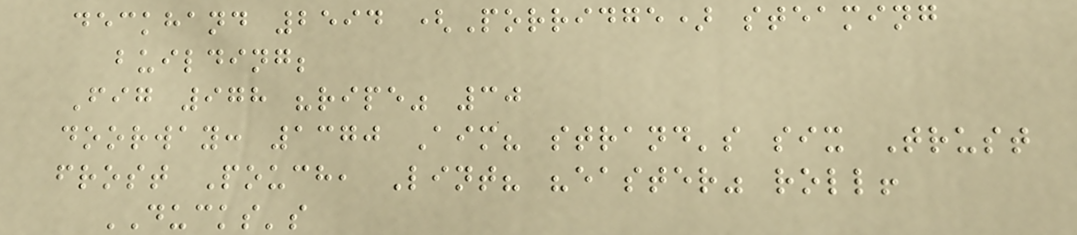deckhand 2594 (Porridge) steaming
building;
Fig 978 "ripe" 30
doorway: 1370 Aim? strand's six Trust
frost Pouch, Lint? "easter" roll!
DUCKS's
